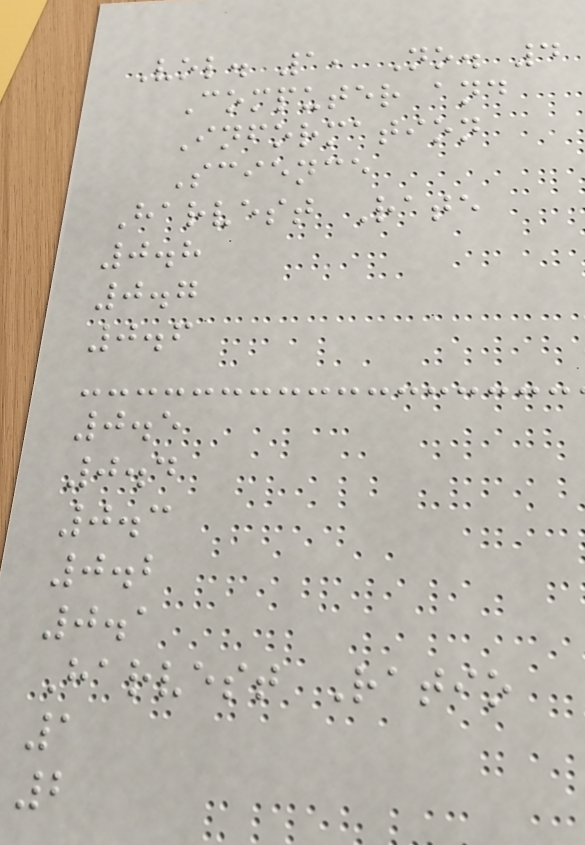Vol. 1, No. 4
Computer and
Information
Science
Harvest Rate
0.8
0.7
0.6
0.5
0.4
0.3
0.2
0.1
Harvest Ratio
1
2
